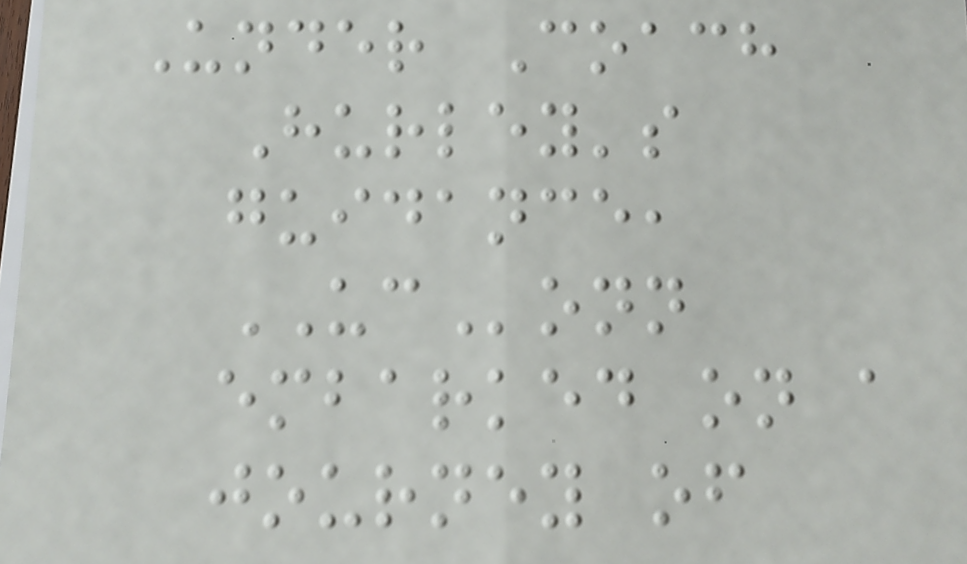Under Coach
Hurley's
guidance,
UConn
embarked on a
journey of
